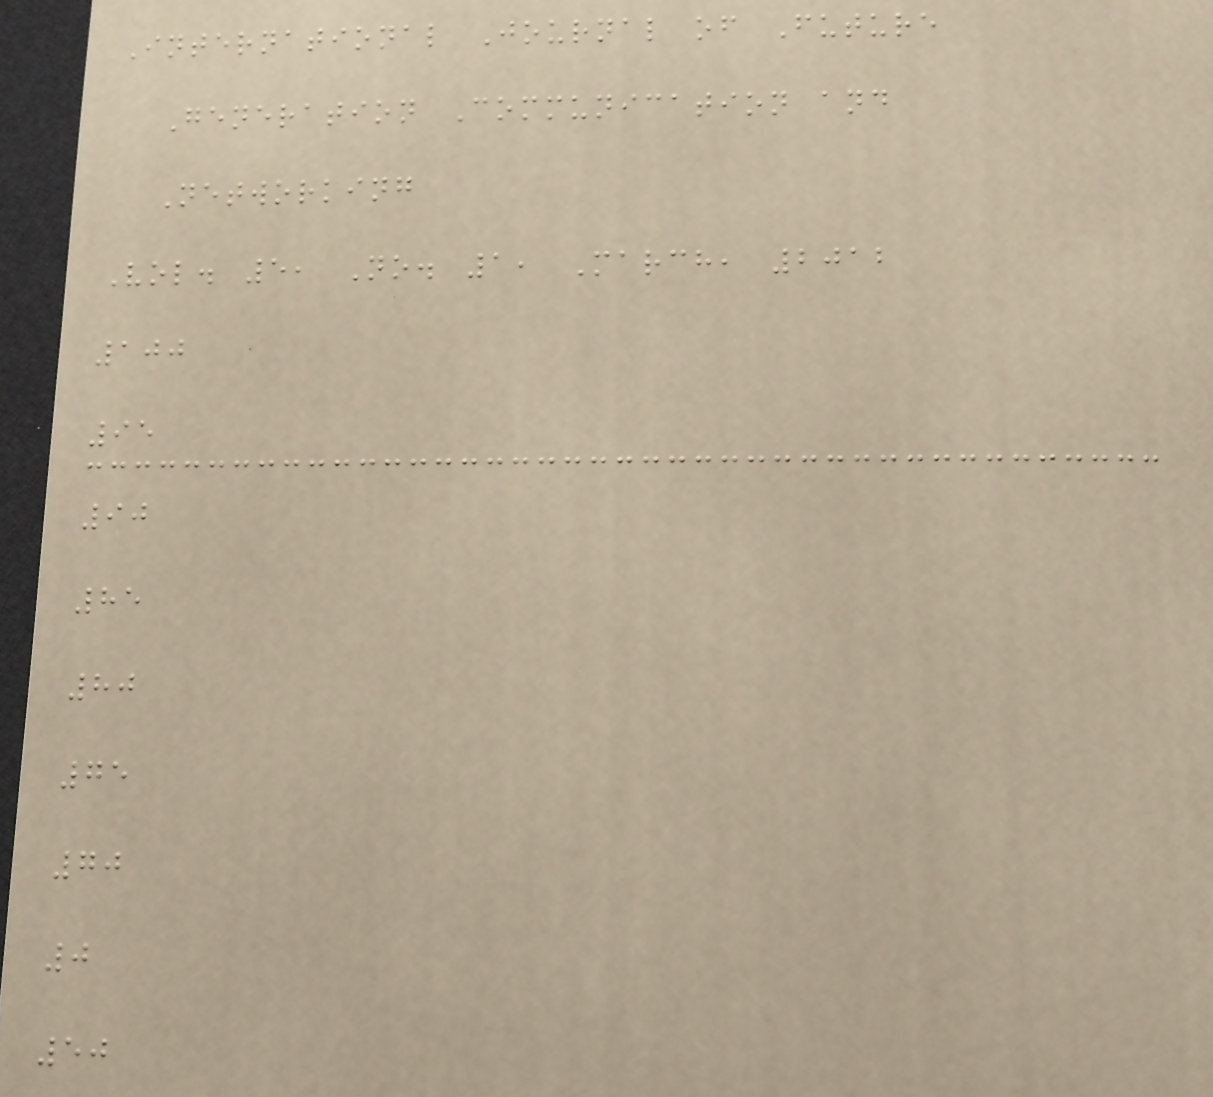International Journal of Future
Generation Communication and
Networking
Vol. 5, No. 1, March, 2012
100
95
90
85
80
75
70
0
50
